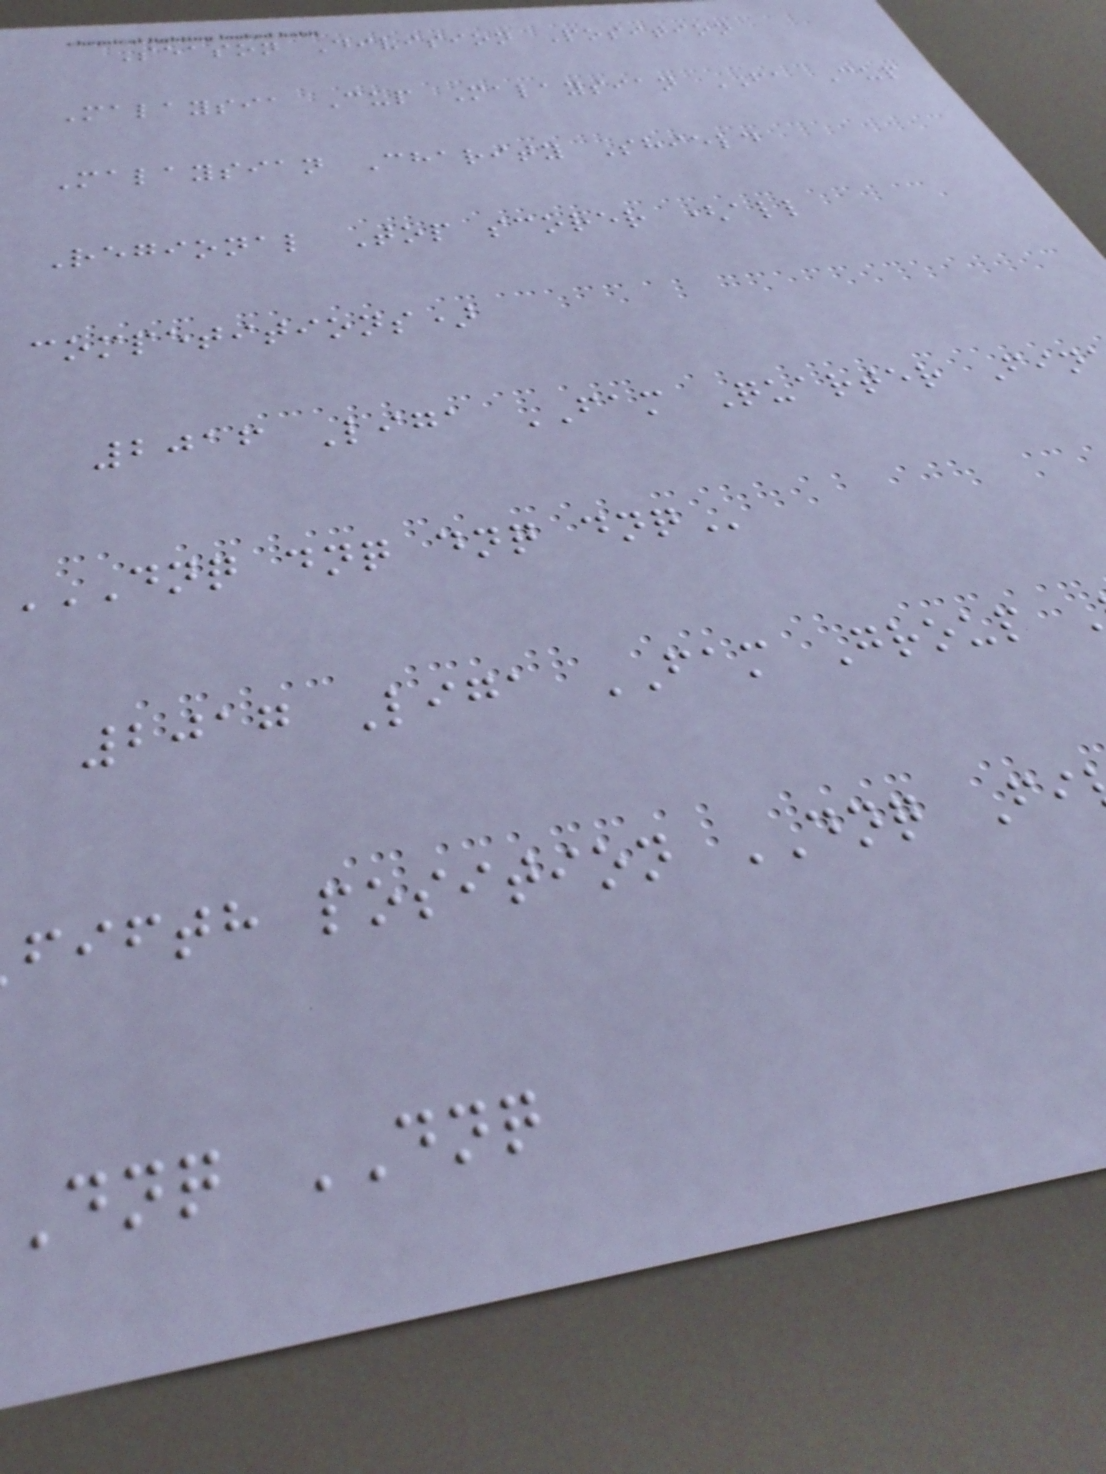Season Division Position
Malaysia Cup Malaysian FA Cup
Malaysian Charity Shield
Regional Top scorer (all
competitions)
2016 Liga FAM Quarter Fin
DNQ DNQ DNQ DNQ
2017 Liga FAM Group
fifth position DNQ Fi
dnq DNQ
